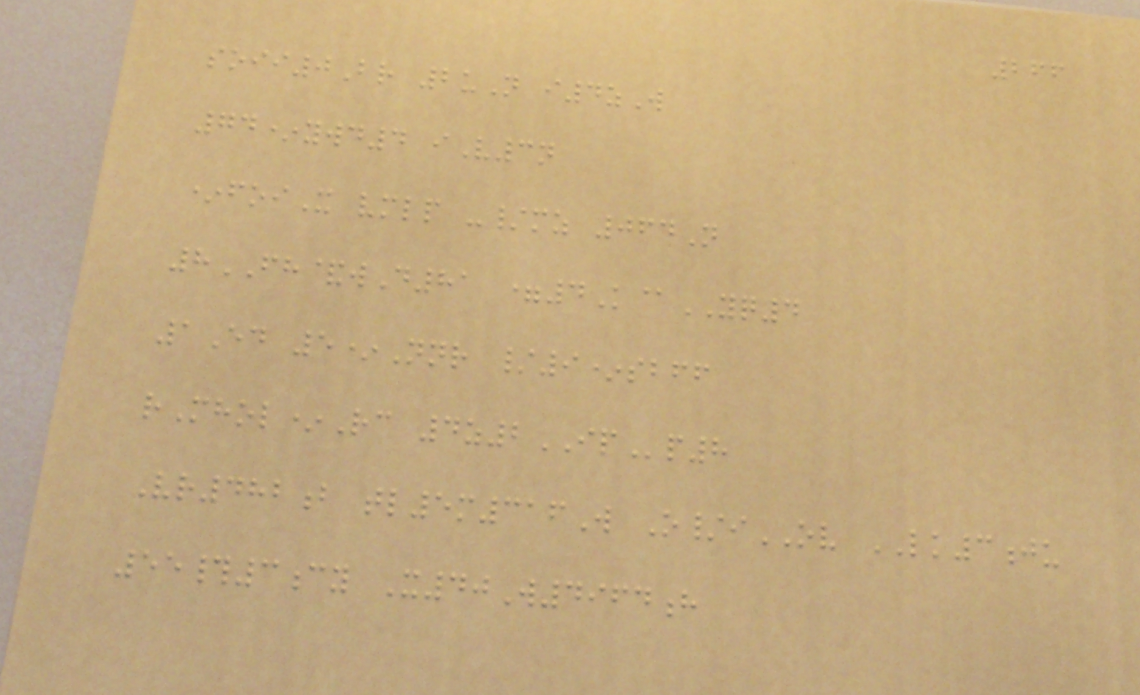266
soii0Br 2uN i4zW
74*ywd4 iV3n
*foiX vmlp -/mz 064N
8FH&wD81 =4K@YQ4
1Ed 5*Nnr /9*sbff
rMhol*Rc 4z2IPp8
Vr482b tl5m316W O/iOV LK3ju
55#3cy X40W4964h
